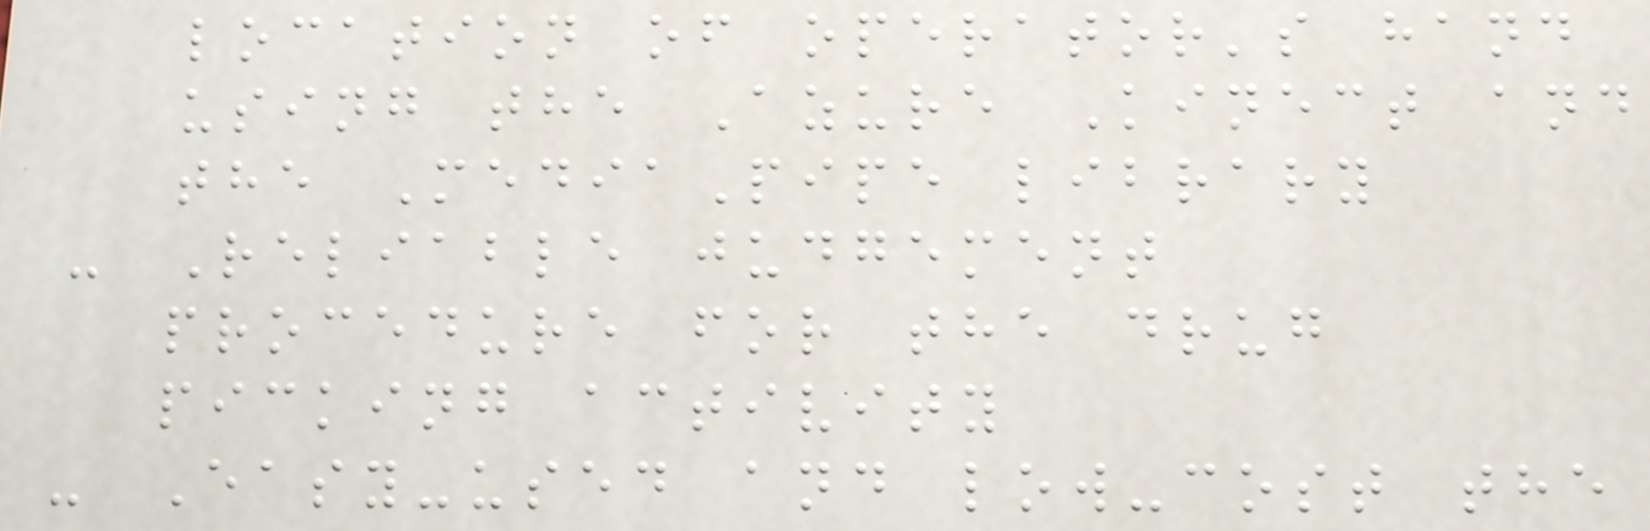location of operator's hand
using the Azure Kinect and
the MediaPipe library
- Reliable judgement
procedure for the drug
picking activity
- Easy-used and low-cost the
